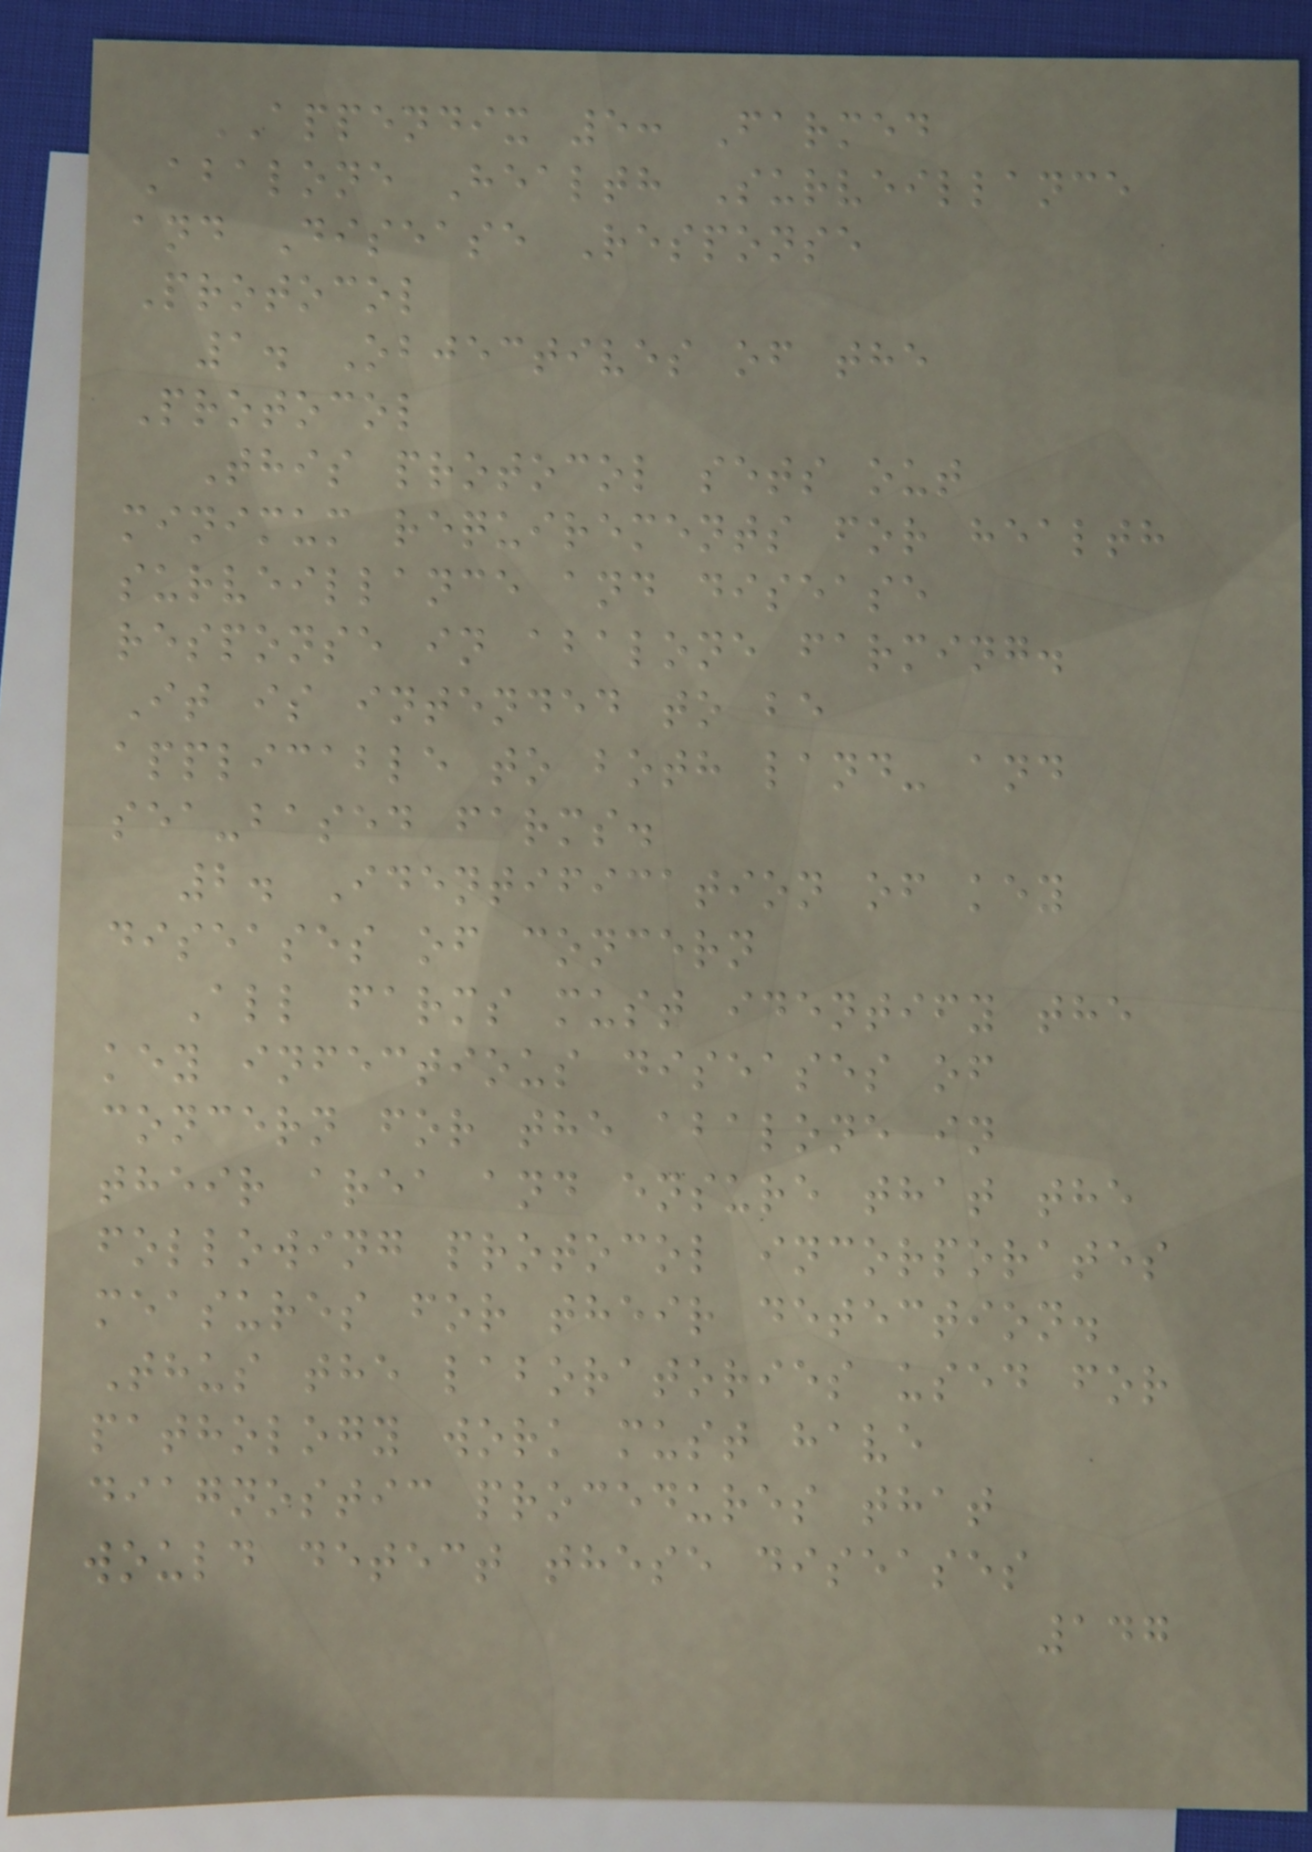APPENDIX 5: Farmed
Abalone Health Surveillance
and Disease Response
Protocol
1. Objectives of the
Protocol
This protocol sets out
minimum requirements for health
surveillance and disease
response in abalone farming.
It is intended to be
applicable to both land- and
sea-based farms.
2. Identification of key
diseases of concern
All farms must identify the
key infectious diseases of
concern for the abalone in
their area and ensure that the
following protocol incorporates
measures for their detection.
Thus the laboratories used for
pathology work must have
diagnostic procedures that
would detect these diseases
147
